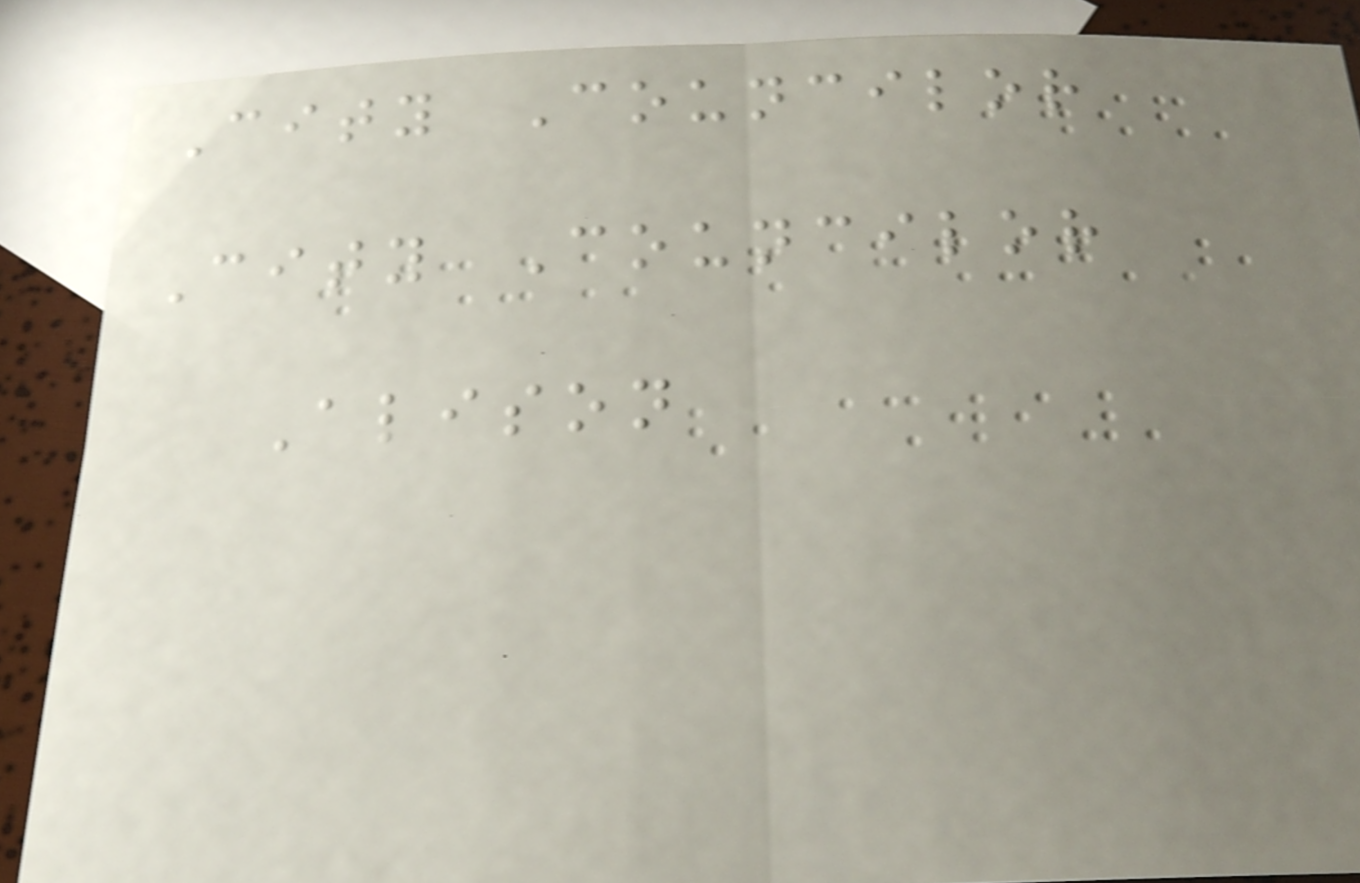City Councilor
City Councilor
Alison
